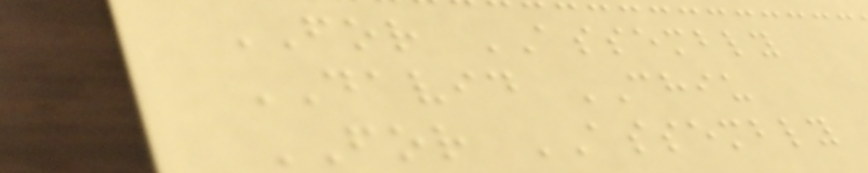FOR ASSEMBLY
DAVID CHIU
FOR ASSEMBLY
